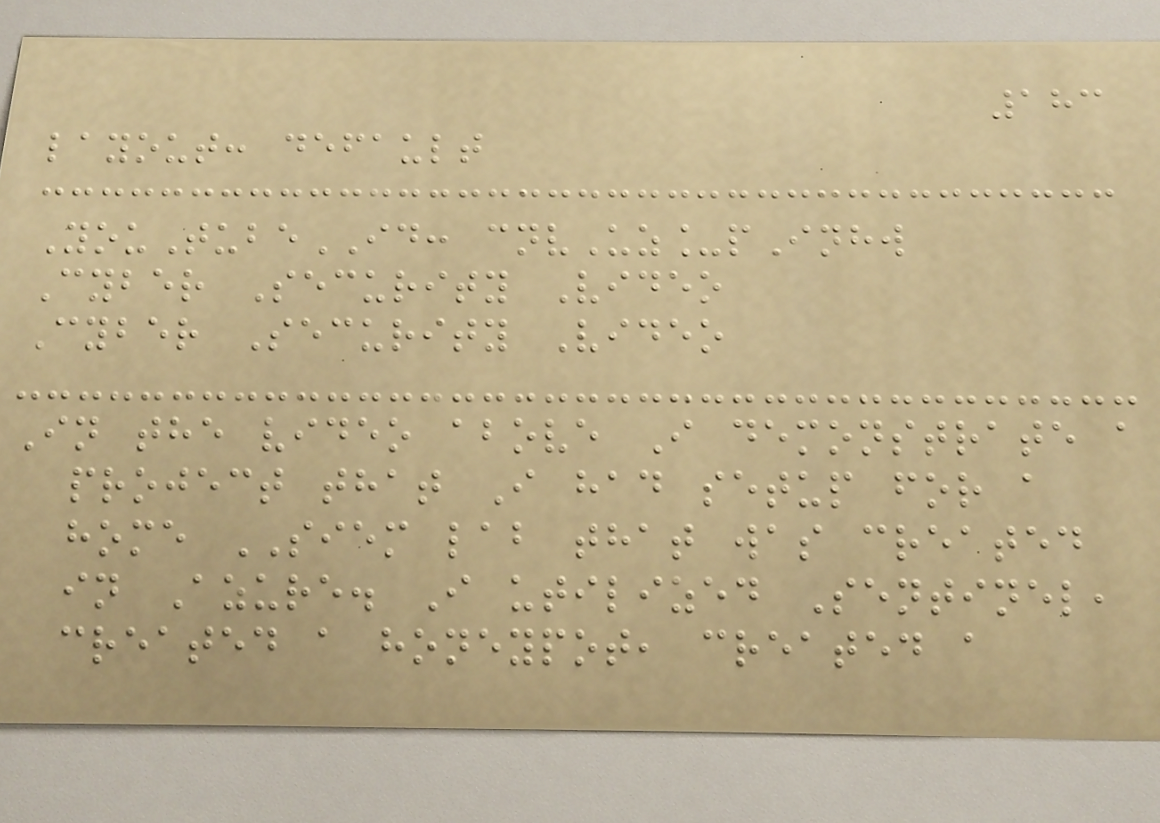183
layout: default
YouTubeID: cnvUz_pInhw
Cyber Security Video
Cyber Security Video
In the video above I demonstrate a
project that I had setup for a
home SIEM lab that was created
in Azure. I utilized Sentinel,
created a honeypot, created a
